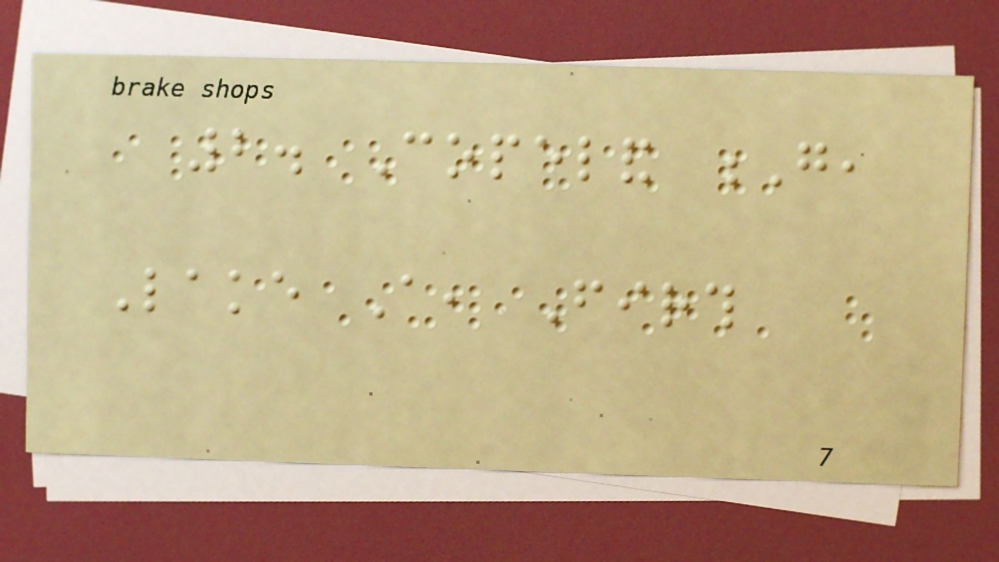2. Copeland G,
Lake A, Firth
